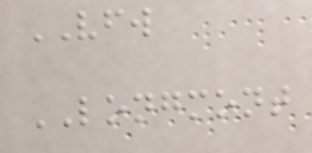VFW
LONGMONT
